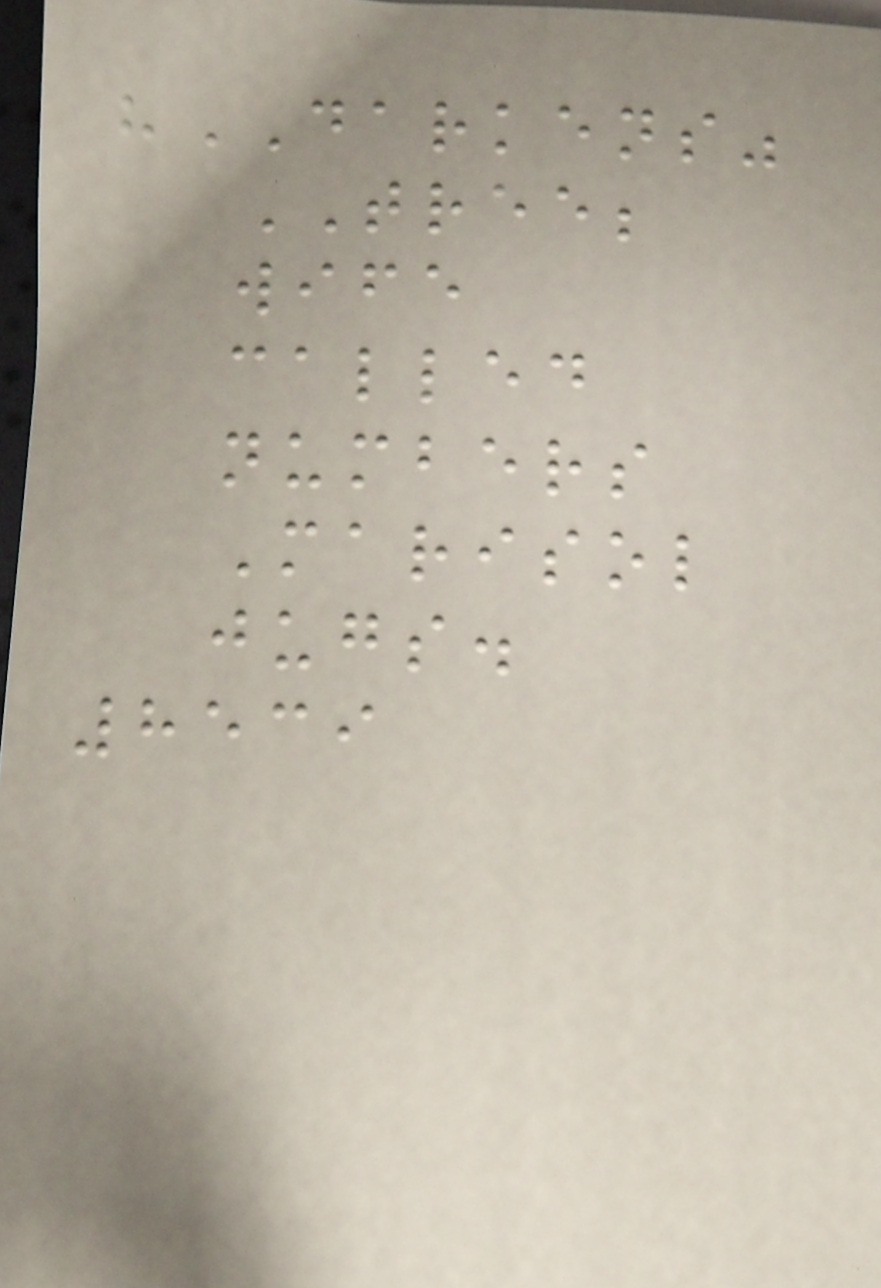"DARKENS"
TREE;
wife
called
numbers
Marisol
jugs.
8539
